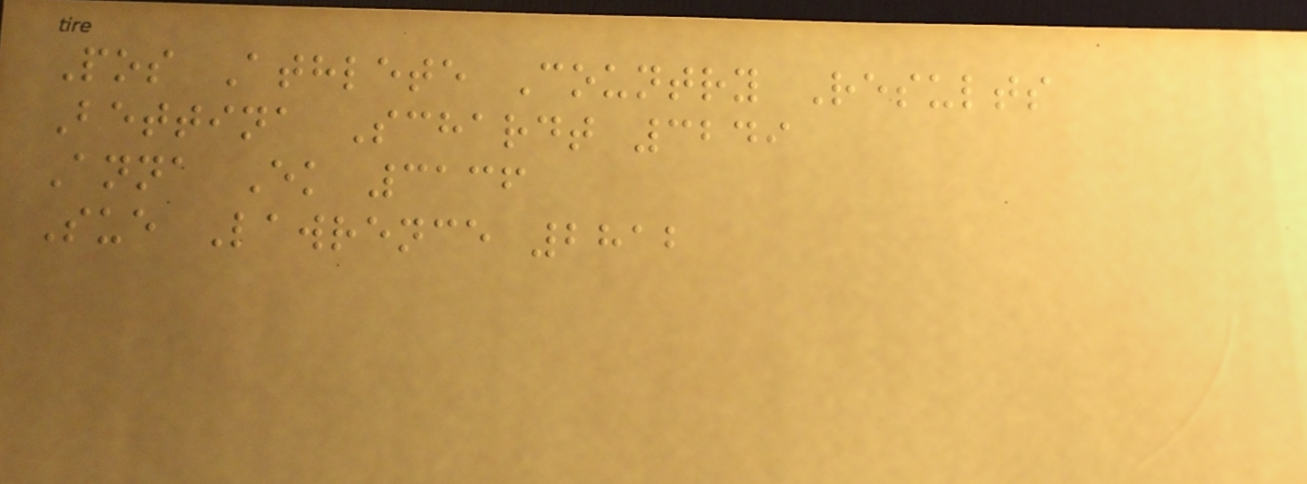Pos Athlete Country Results
Bettina Schardt 3249
Anna Ek 3136
Sue Lawrence 2812
